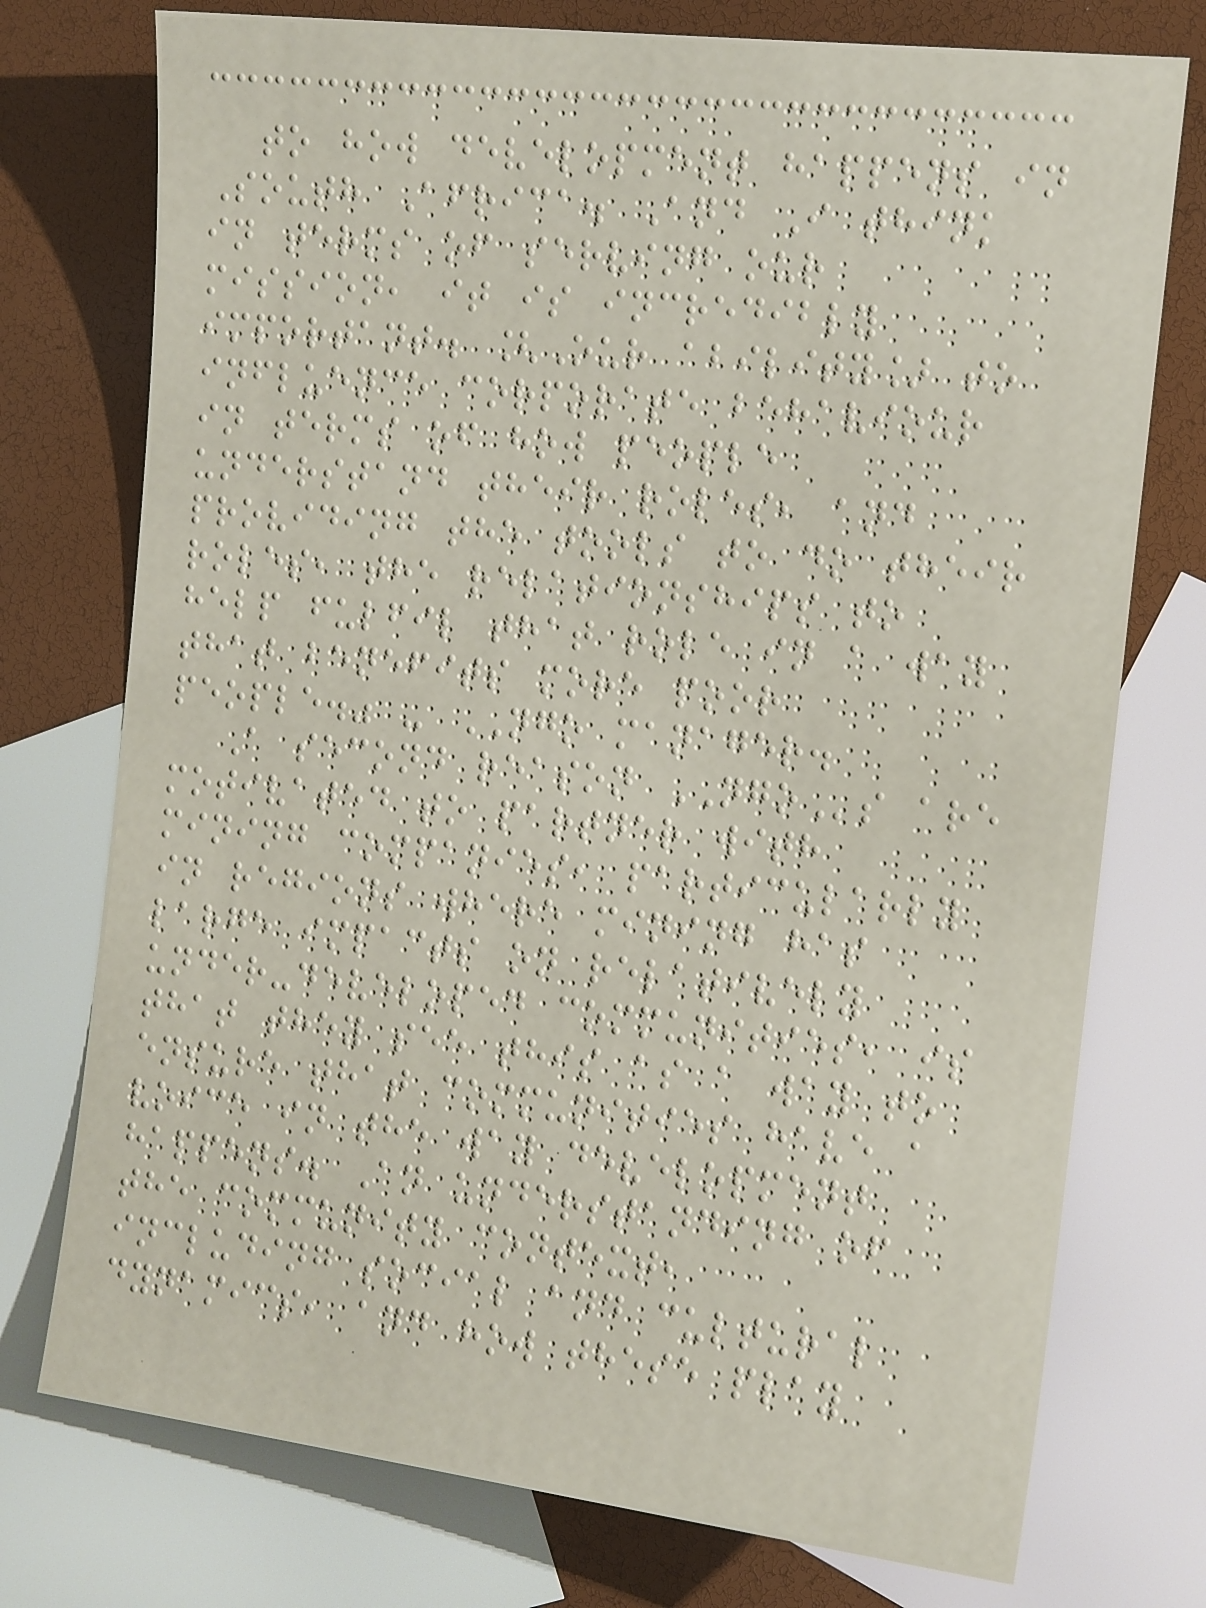to how development happens in
South Africa. And I think
in terms of serving our
mission, it is incredibly
important. [Our ability] to
influence corporate behaviour
in terms of how people
understand their roles, and
providing the tools to do their
roles, the relationships to
help fulfil that role in a way
that benefits more poor
people." - NGO manager.
A second reason NGOs are
motivated to partner with
mining companies, particularly
in regions where mining has
large impacts on relatively
under-developed communities, is
that they see this as a way to
ensure that communities have a
voice in the way development
happens. An understanding of
the community context,
including social and cultural
dynamics, and how these play
